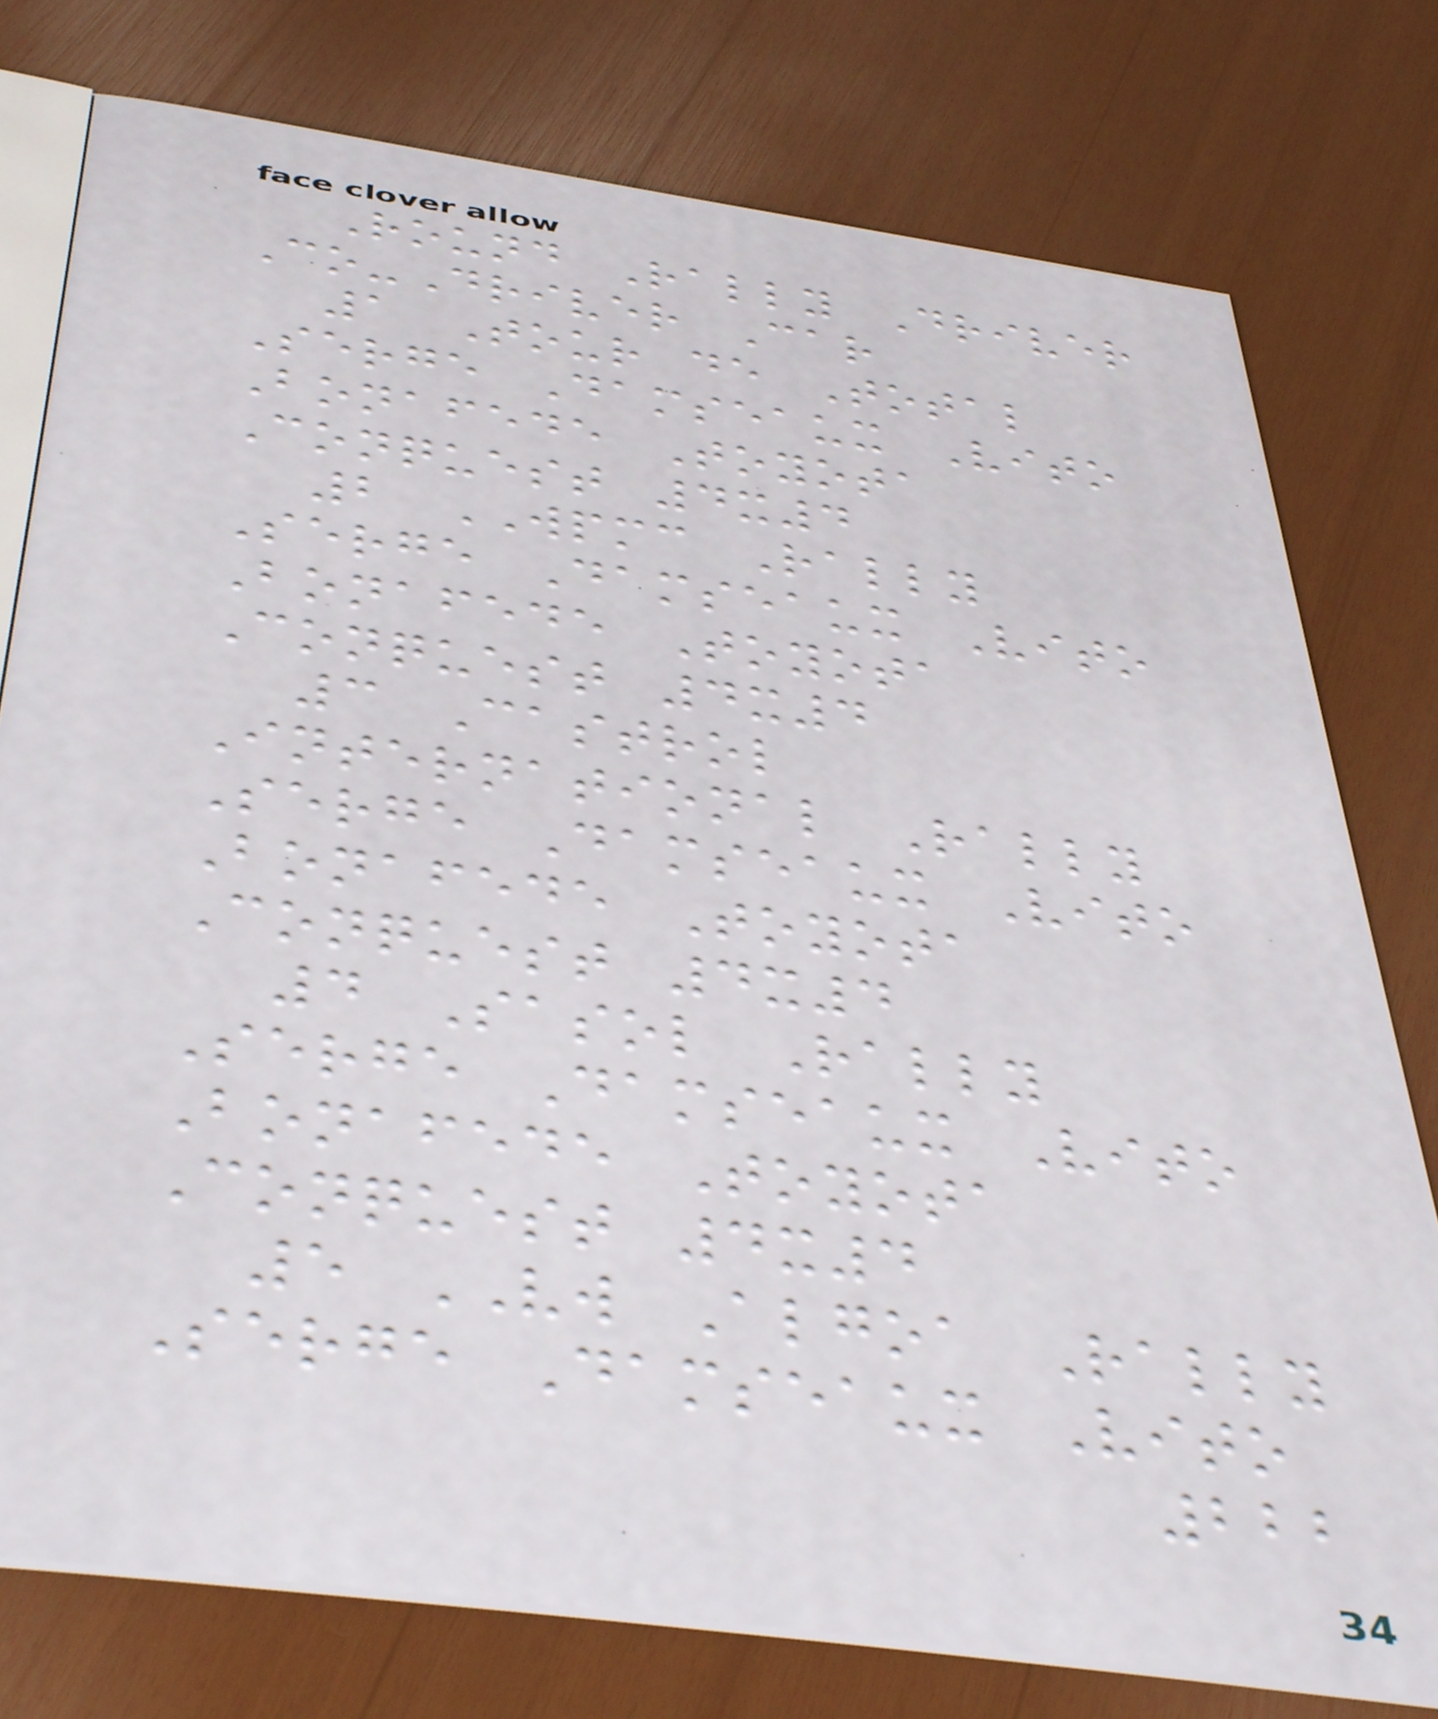Round Rally Driver
Co-Driver Car
1 Tour de Total
Serge Damseaux Vito
Bonafede Toyota
Conquest 4x4
2 WPMC Rally
Serge Damseaux Vito
Bonafede Toyota
Conquest 4x4
3 Castrol
International Rally
Serge Damseaux Vito
Bonafede Toyota
Conquest 4x4
4 Sasol Rally
Serge Damseaux Vito
Bonafede Toyota
Conquest 4x4
5 VW Algoa Rally
Serge Damseaux Vito
222
